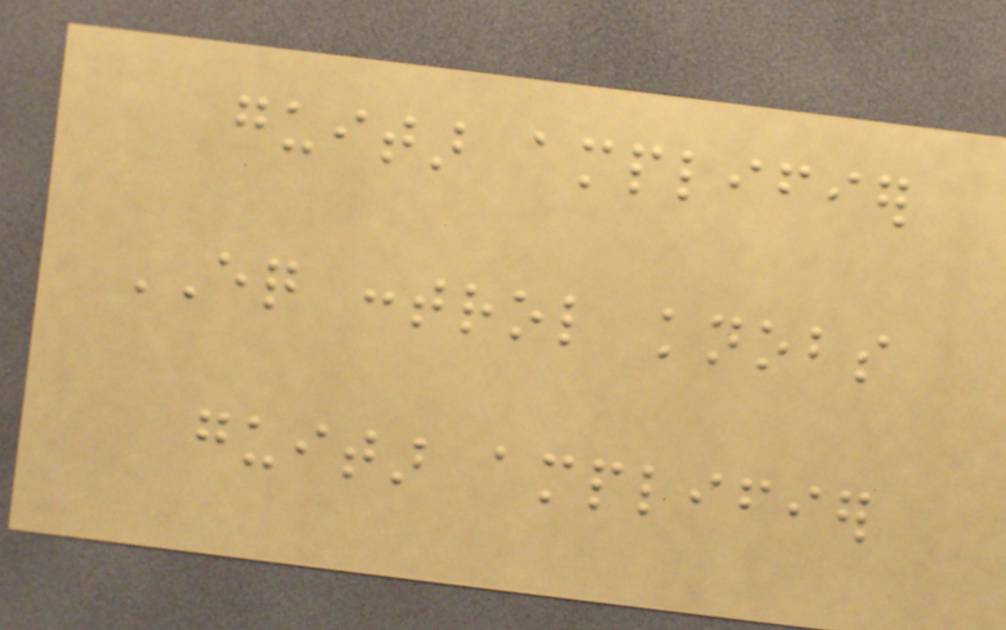guitar amplifier
EQ control knobs
guitar amplifier
